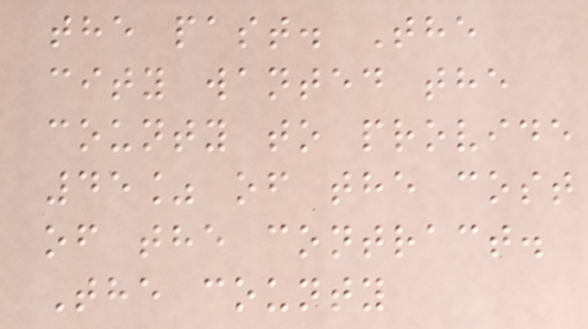the past. The
city wanted the
county to provide
45% of the cost
of the contract.
The county
